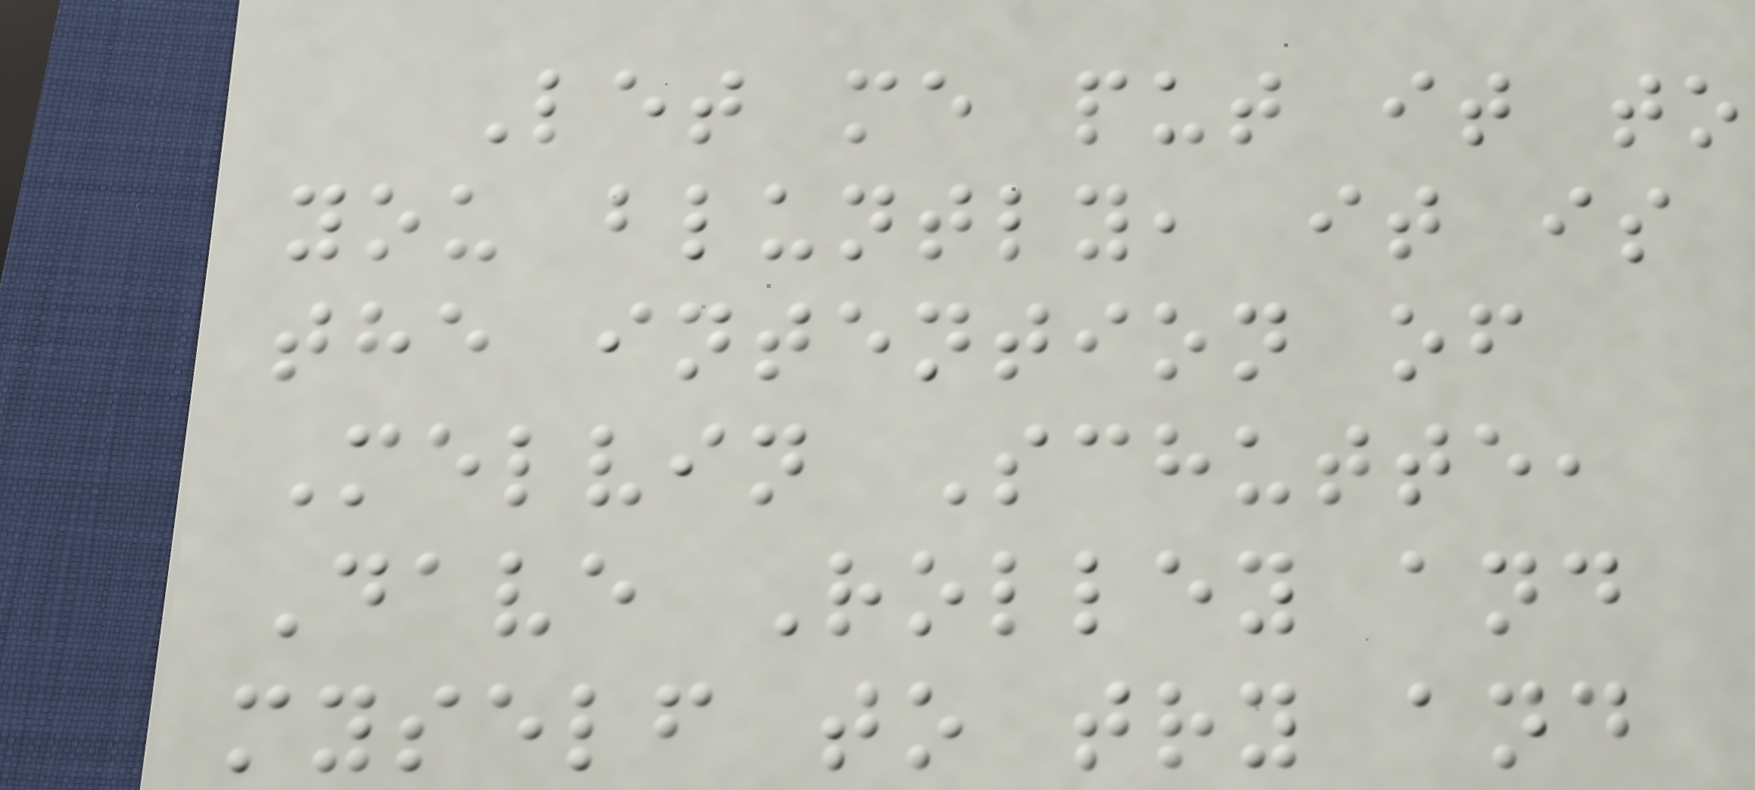Let me put it to
you bluntly, it is
the intention of
Melvin Schutte,
Dave Rolley and
myself to try and
